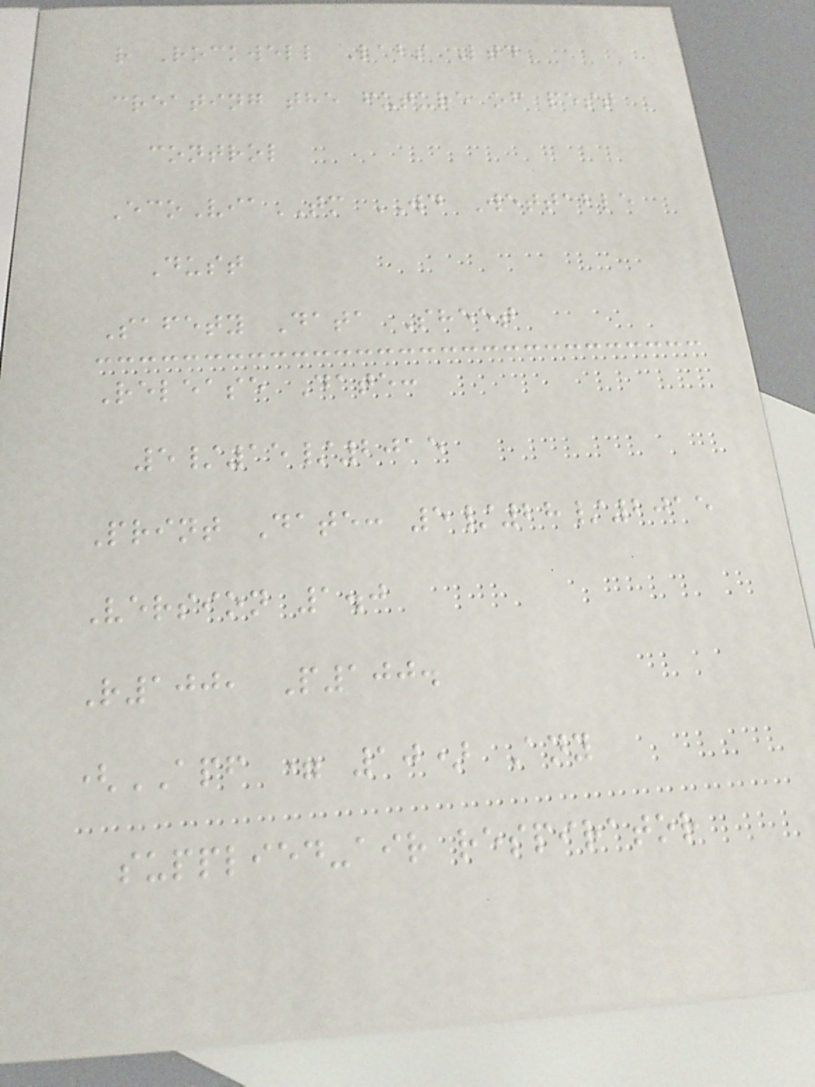r Rockwell Labs Ltd
creating the future of pest
control
EcoViaTM WD Wettable
Dust
Safety Data Sheet
Release Date:
5/15/2015
Print Date: 5/28/2015
Version 1.0
R100, P100.
(APF = 10) Any
supplied-air respirator
